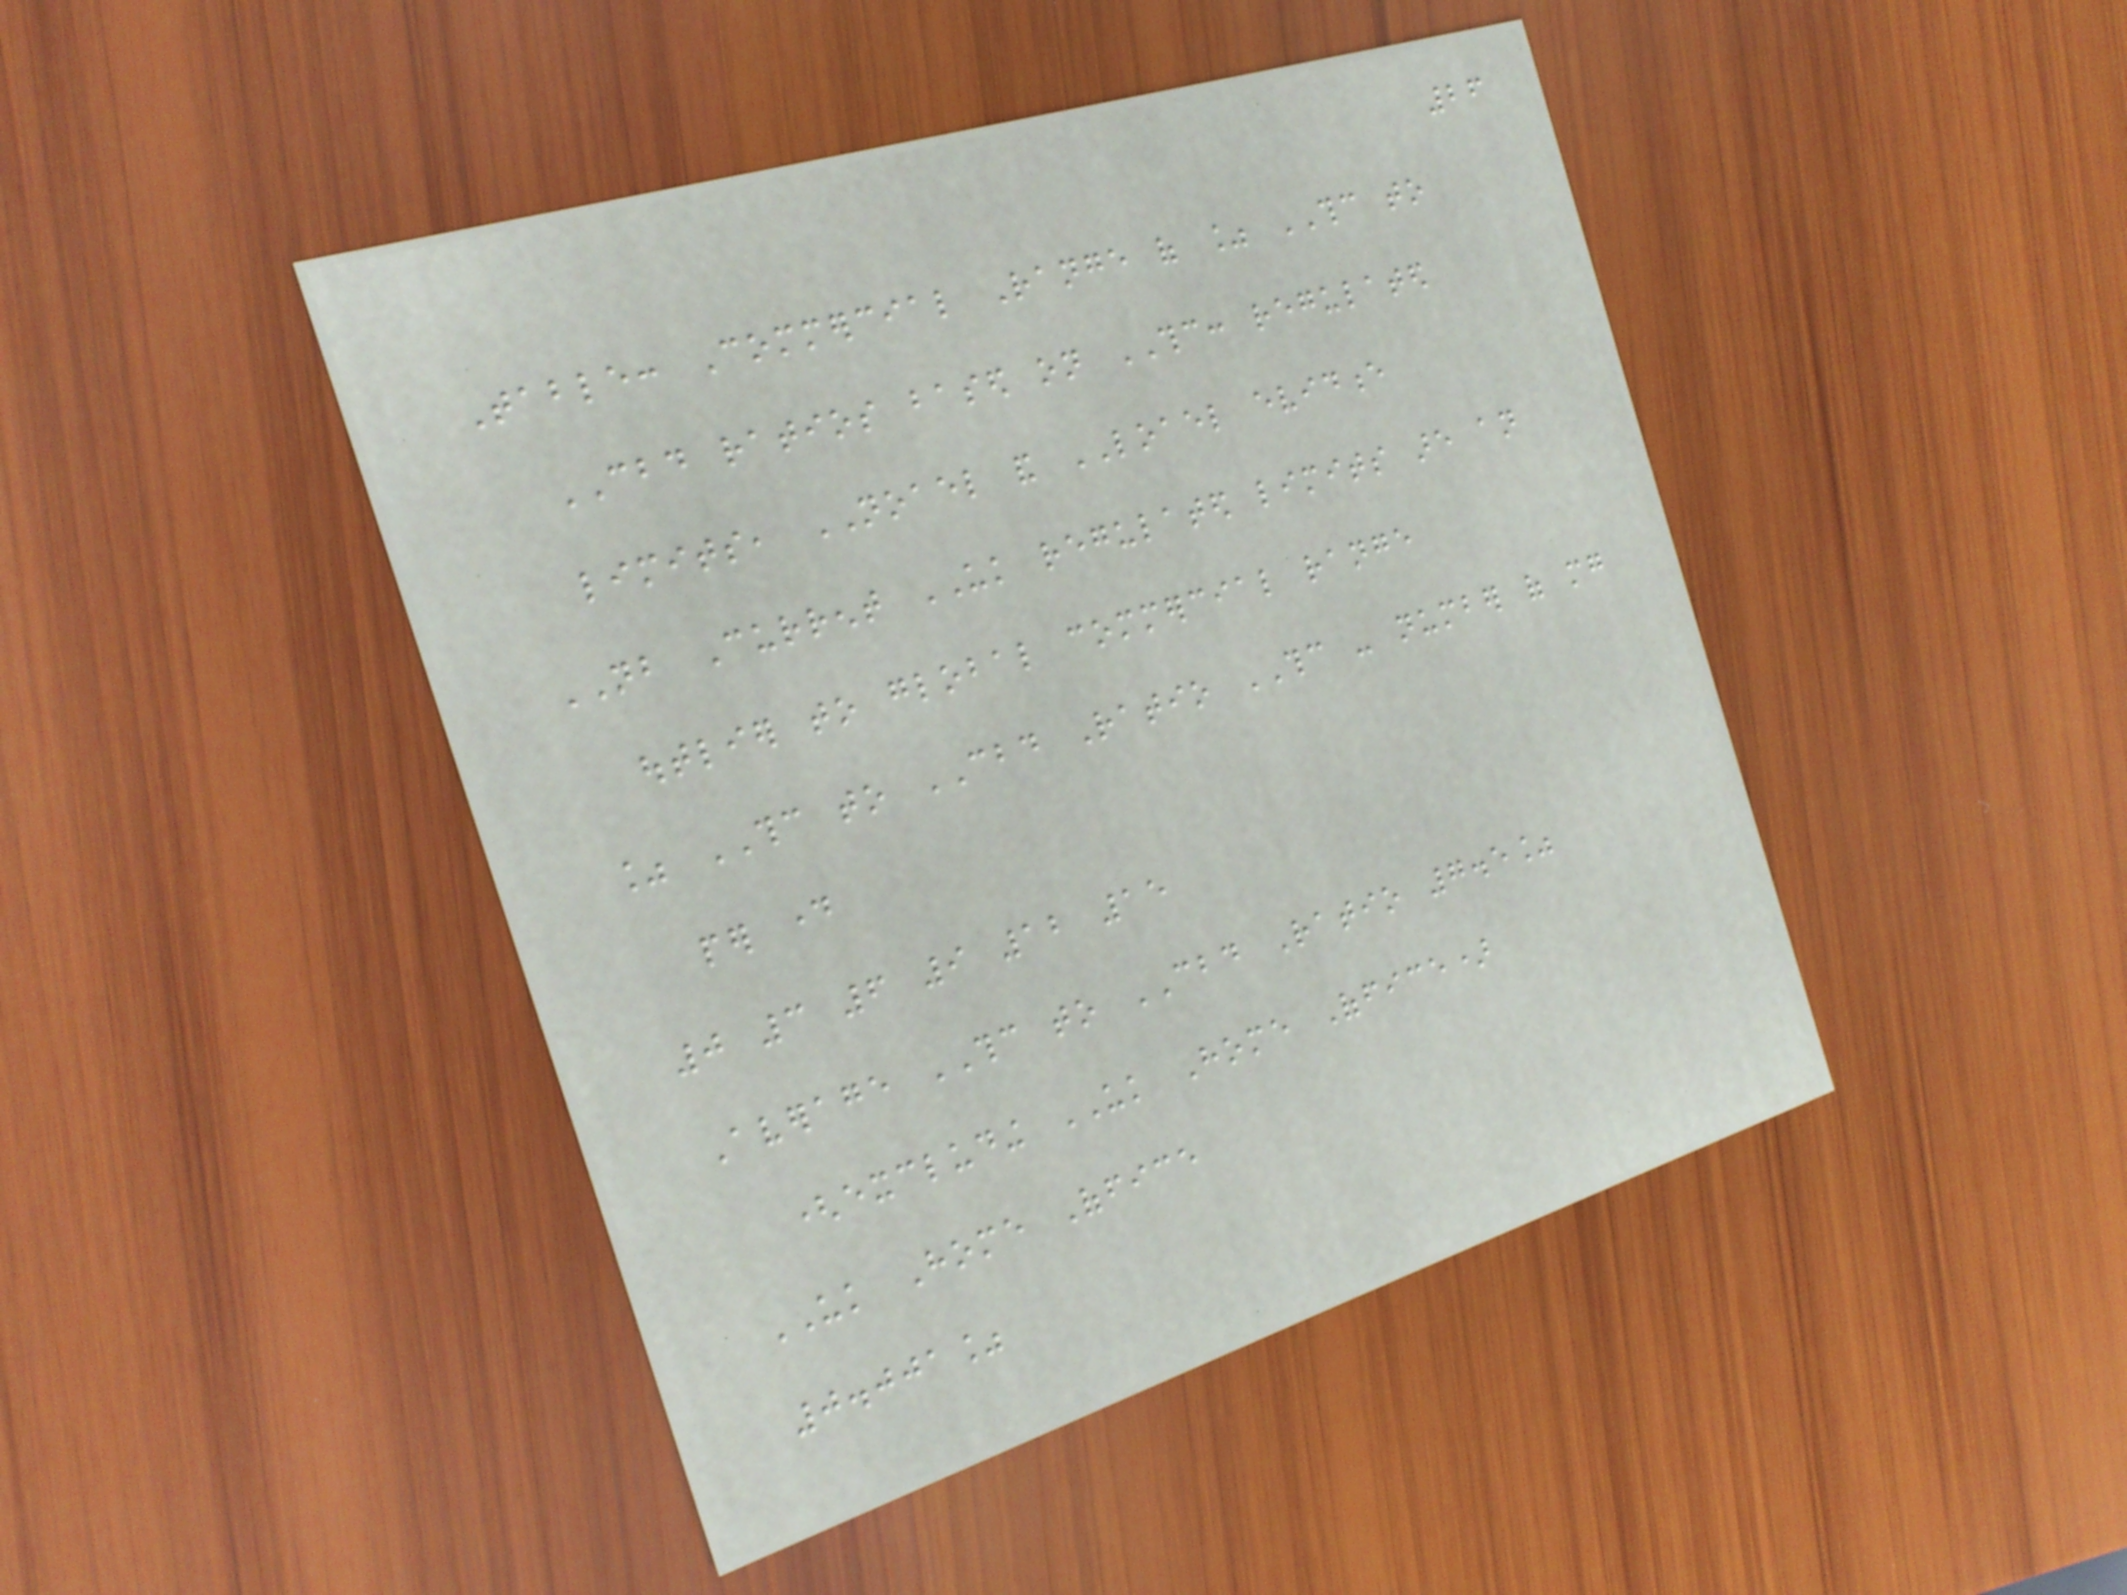26
Table: Commercial Range of % THC to
CBD ratios based on THC: regulated
limits, NOAEL and LOAEL evidence
NB Current UK regulated limits are an
outlier to global commercial range
% THC to CBD Ratio THC - number of mg
per day
0 3 6 9 12 15
Average THC to CBD Ratio 7.5%
(excluding UK Home Office)
UK Home Office
0.001%
